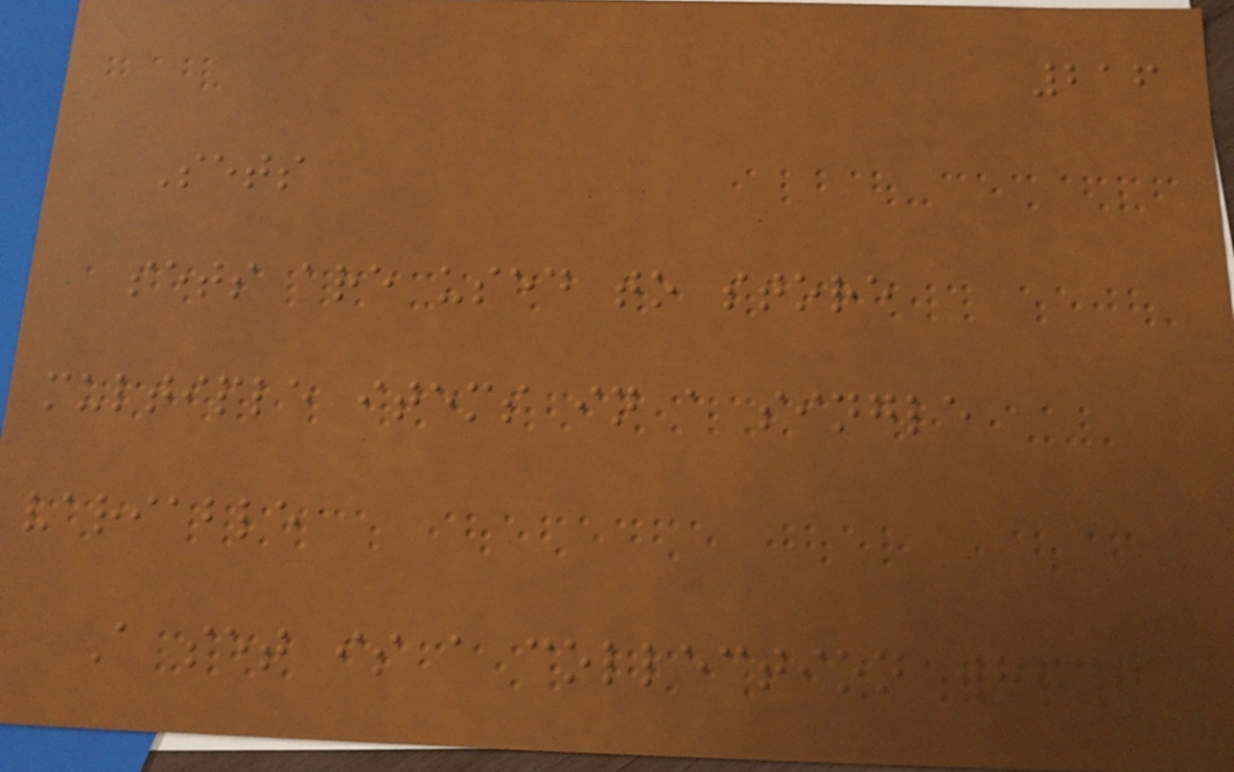216
Sets
sets are used to store
multiple items in a single
variable
A set is a collection which
